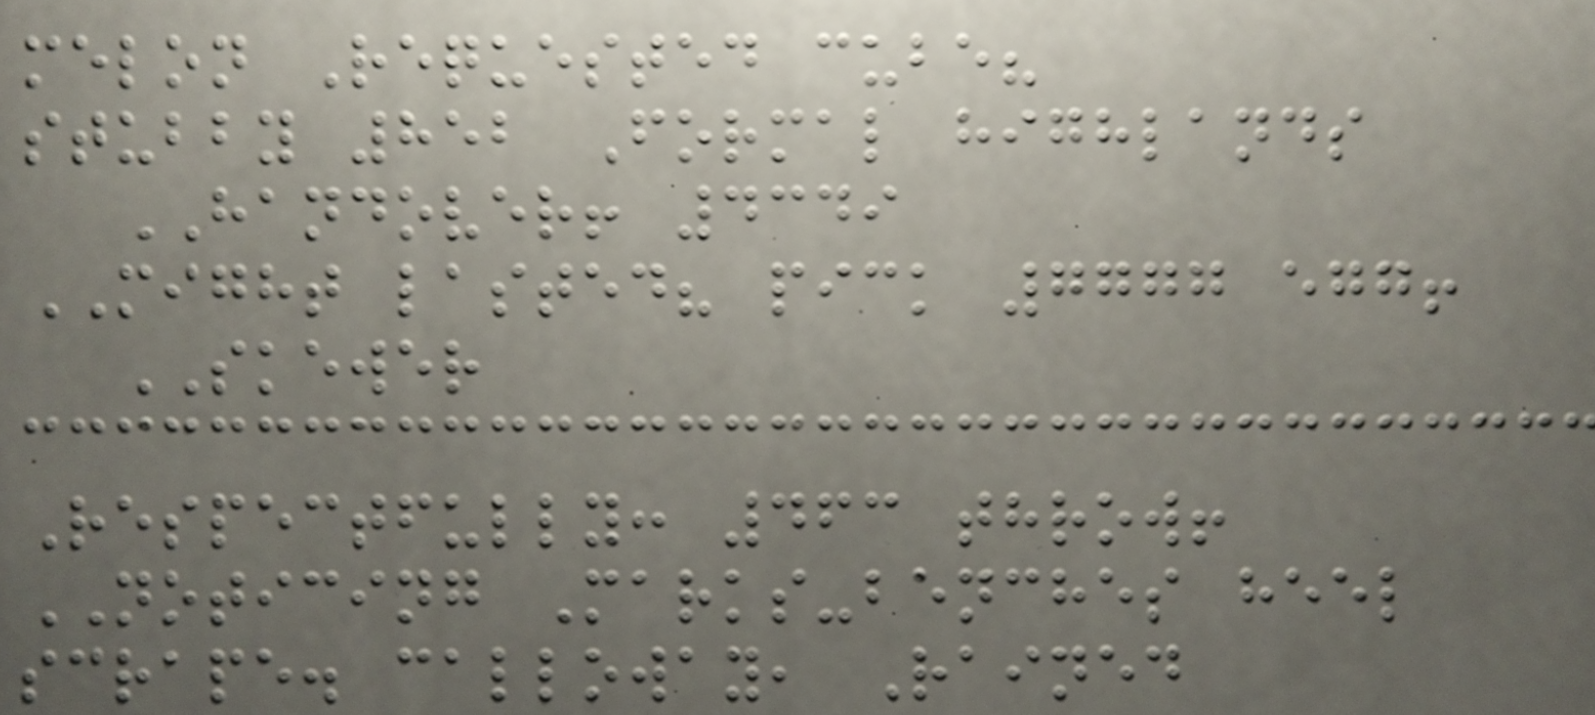melon Requested cube?
stubby 852 Formal highlands
HANDOVER! 4349
MIGHT lasted? pick 7777 egg!
SKEWER
Respectfully: 463 throw!
NOTICING Marks-benches heel
scrape. calloway, Rained
